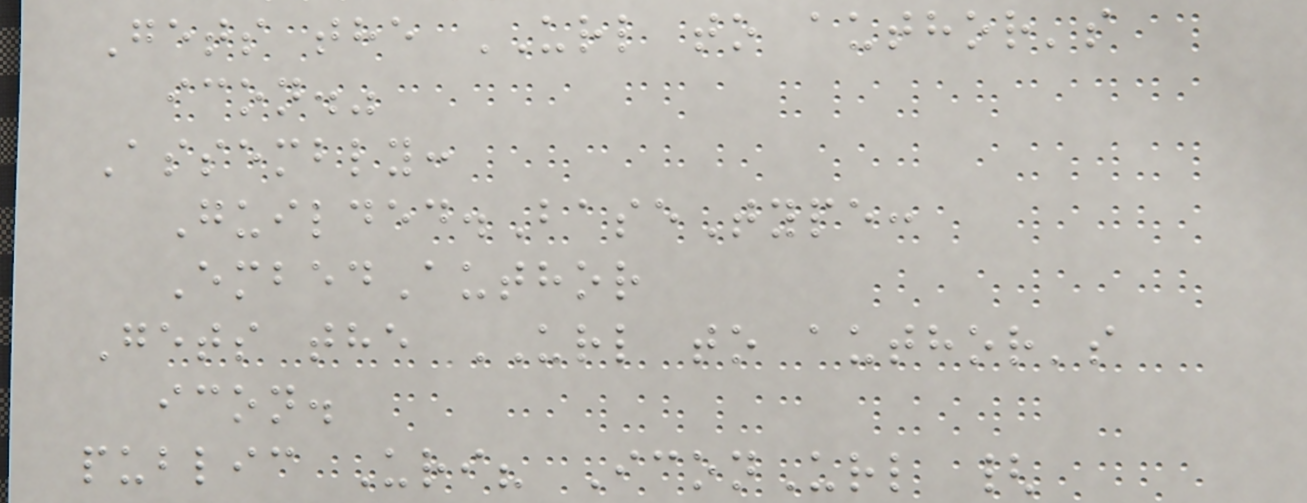Gets the URL to author's
icon."
Assembly:
Guilded.BaseType:
EmbedAuthor
Gets the URL to author's
icon.
public Uri? IconUrl {
